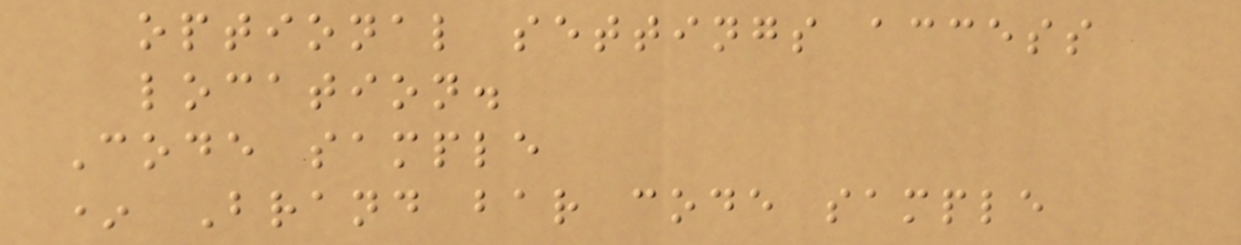optional settings access
location.
Code sample
* Brand bar code sample
